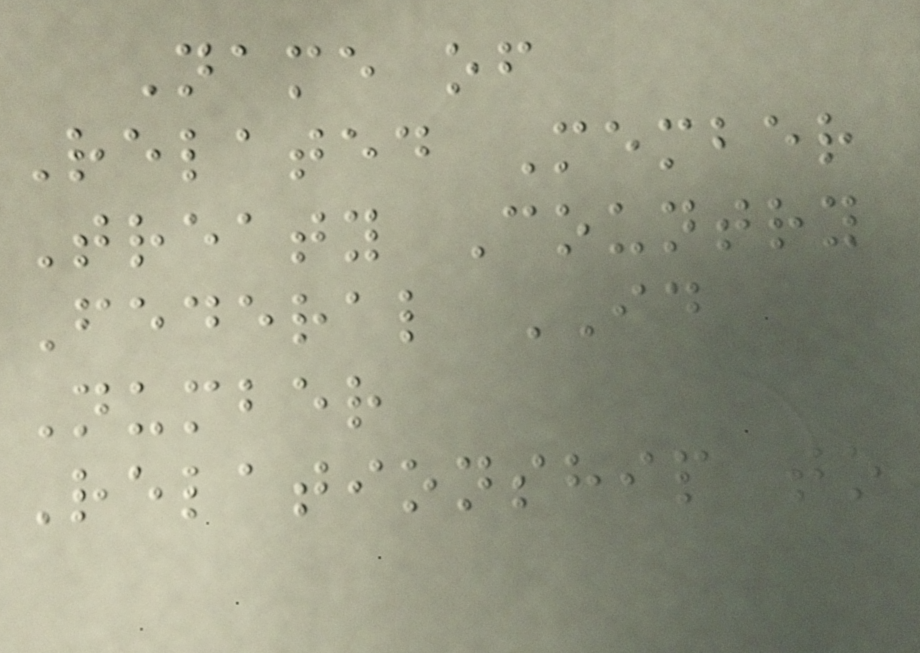Name of
Related Member
Treaty Country
Federal ID
Number
Relationship to
